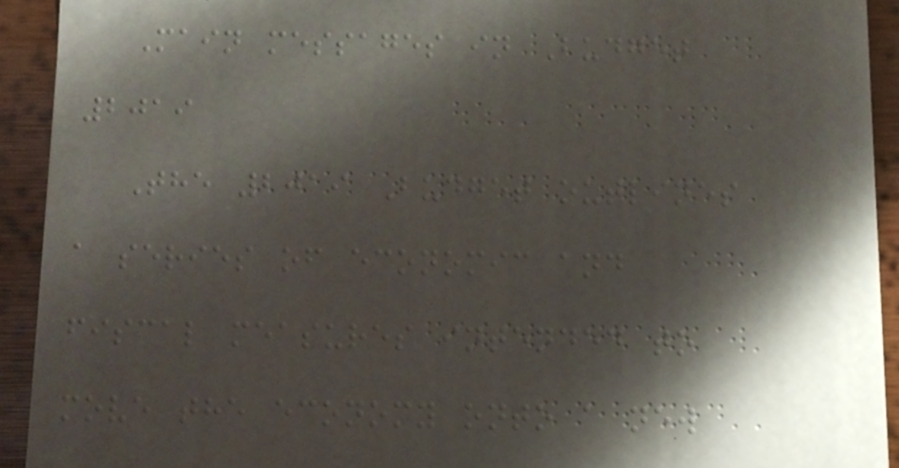Main messages in Budget
2019
The 2019 Budget outlines
a series of economic and
fiscal measures intended to
move the economy onto a new
